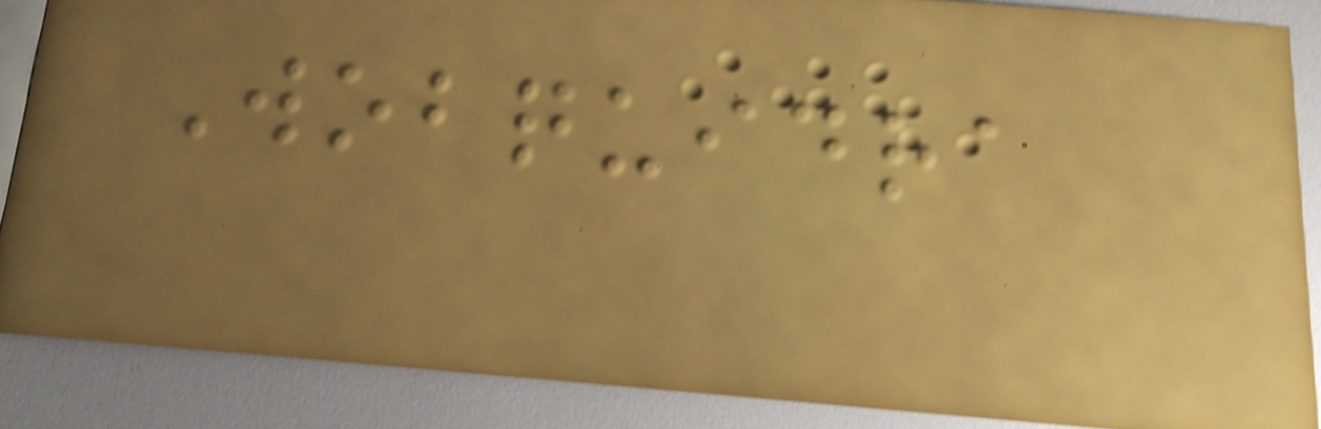Wobquidra
